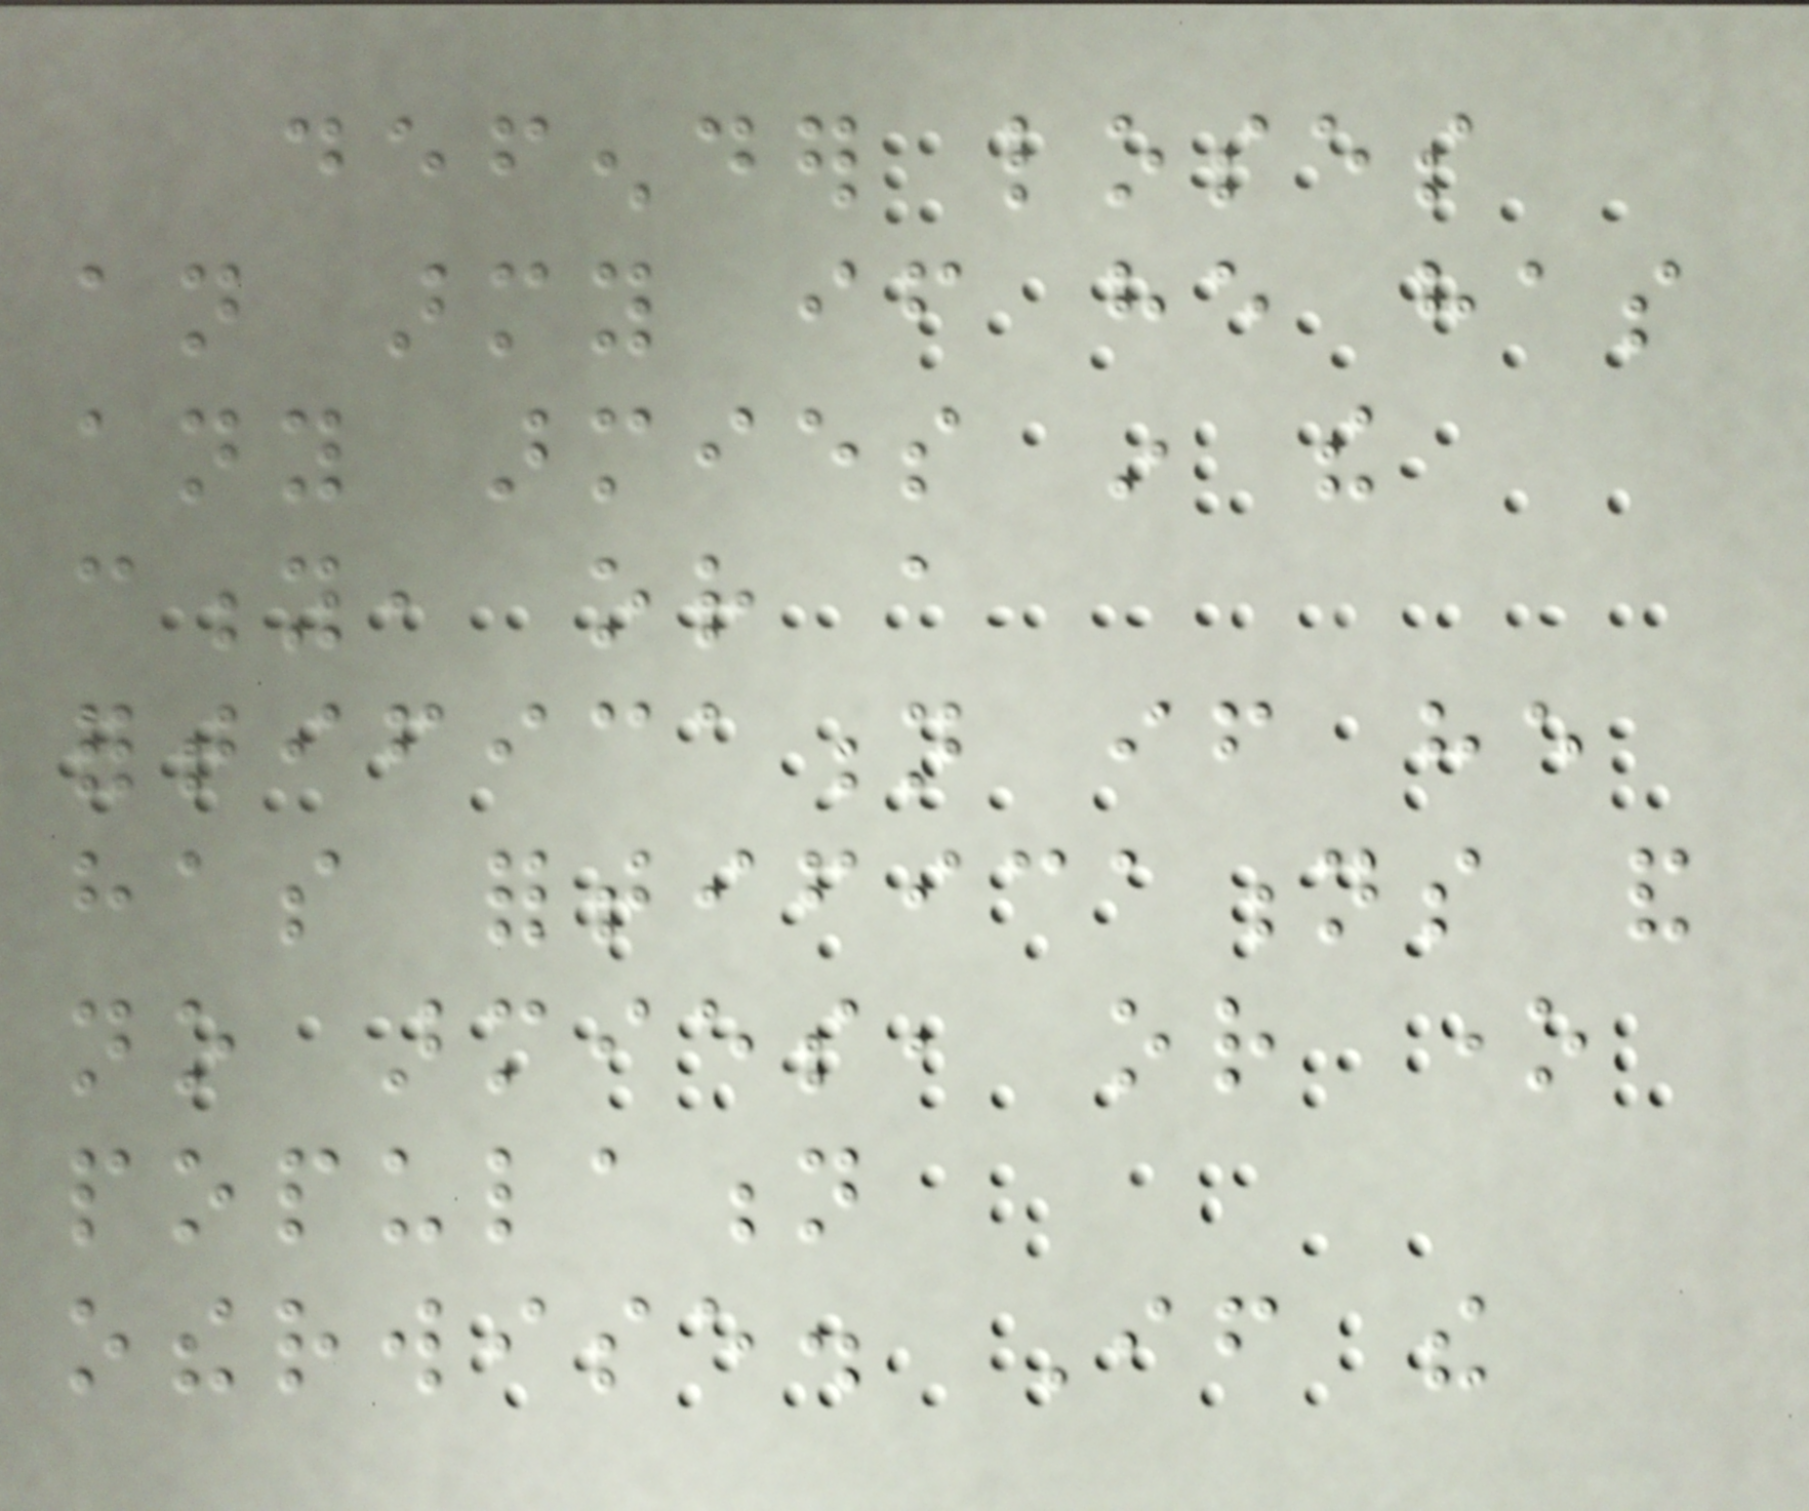defender loses
an army if he has
any armies in the
city, or a
fortification if he
has fortifications and
no armies, or one
population
otherwise. If the
